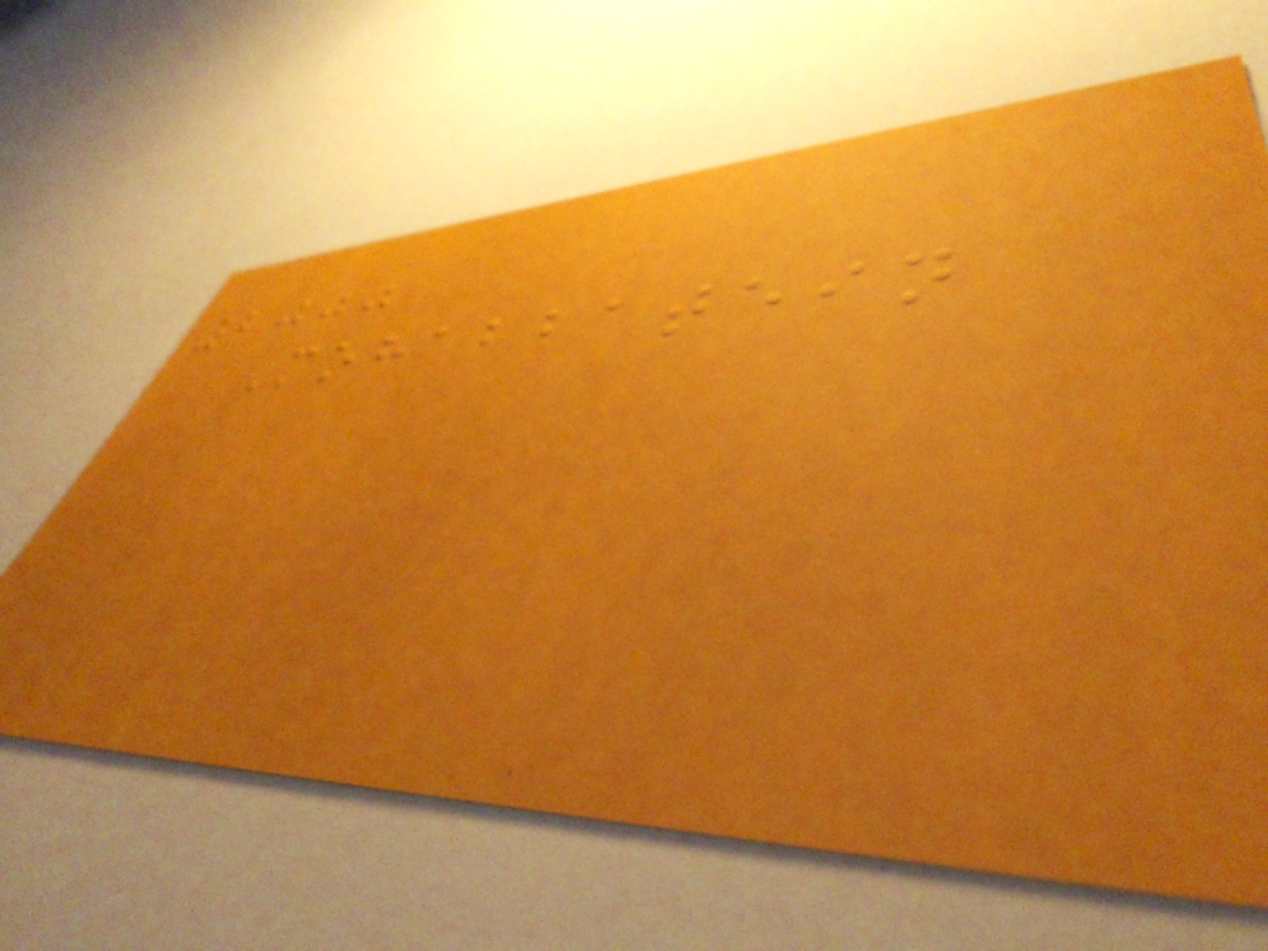2000
Mohabbatein
